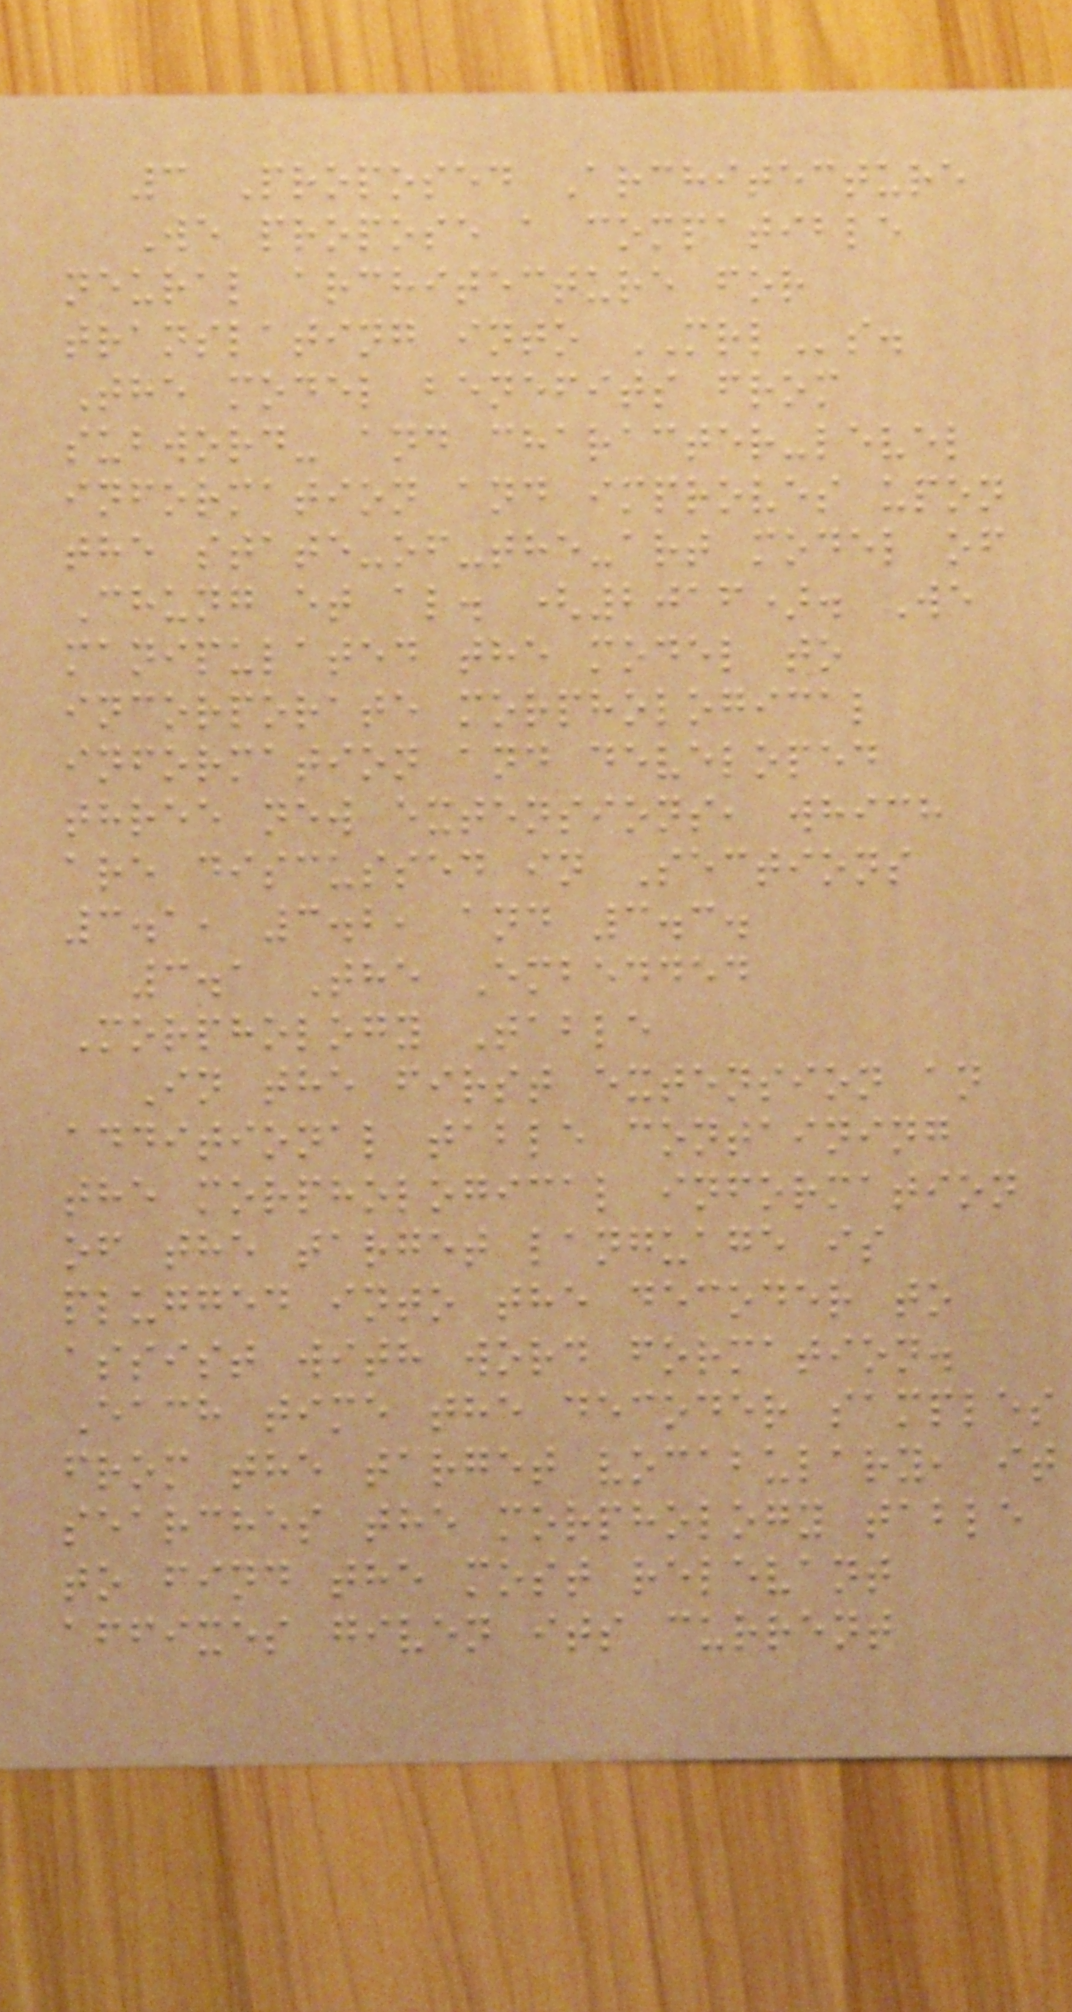3 Proposed Architecture
We propose a compatible
neural architecture for
translating into MRLs.
The model benefits from
subword- and character-level
information and improves upon
the state-of-the-art model of
Chung et al. (2016). We
manipulated the model to
incorporate morphological
information and developed
three new extensions, which
are discussed in Sections
3.1, 3.2, and 3.3.
3.1 The Embedded
Morphology Table
In the first extension an
additional table containing
the morphological information
of the target language is
plugged into the decoder to
assist with word formation.
Each time the decoder samples
from the target vocabulary, it
searches the morphology table
to find the most relevant
affixes given its current
